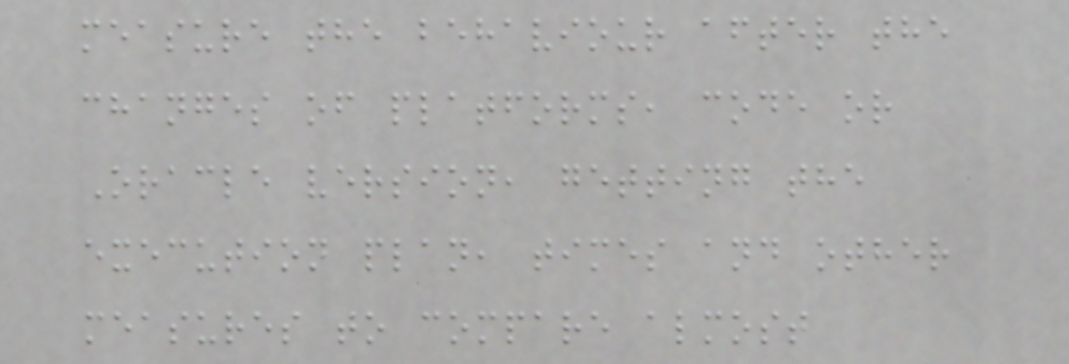measure the behaviour after the
changes of platforms, code or
Oracle version, getting the
execution plan, times and other
measures to compare almost
